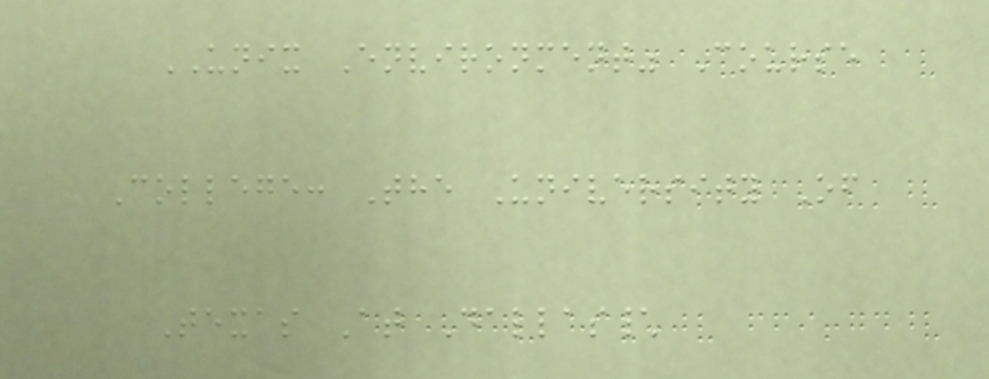UNIX Environment" Course
College: The University Of
Texas At Dallas\
